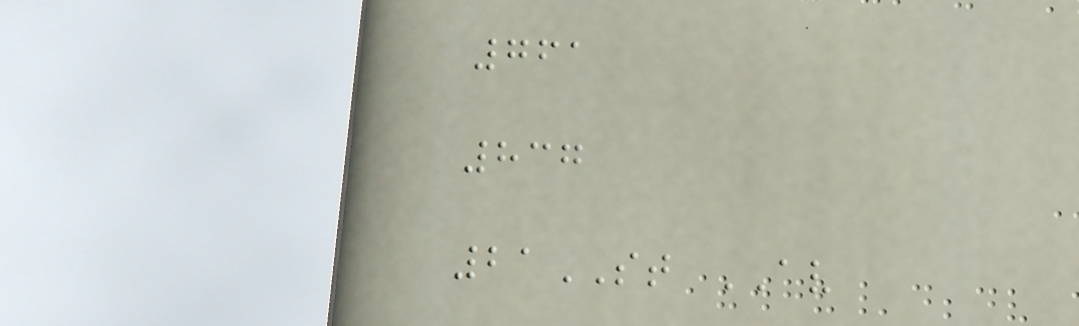761
837
21ST AV
